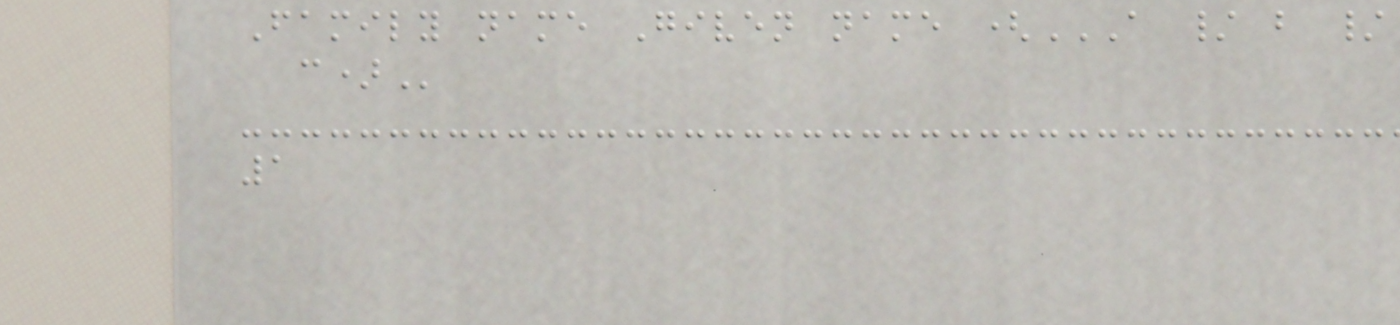Family name Given name (A / B /
C)
1
